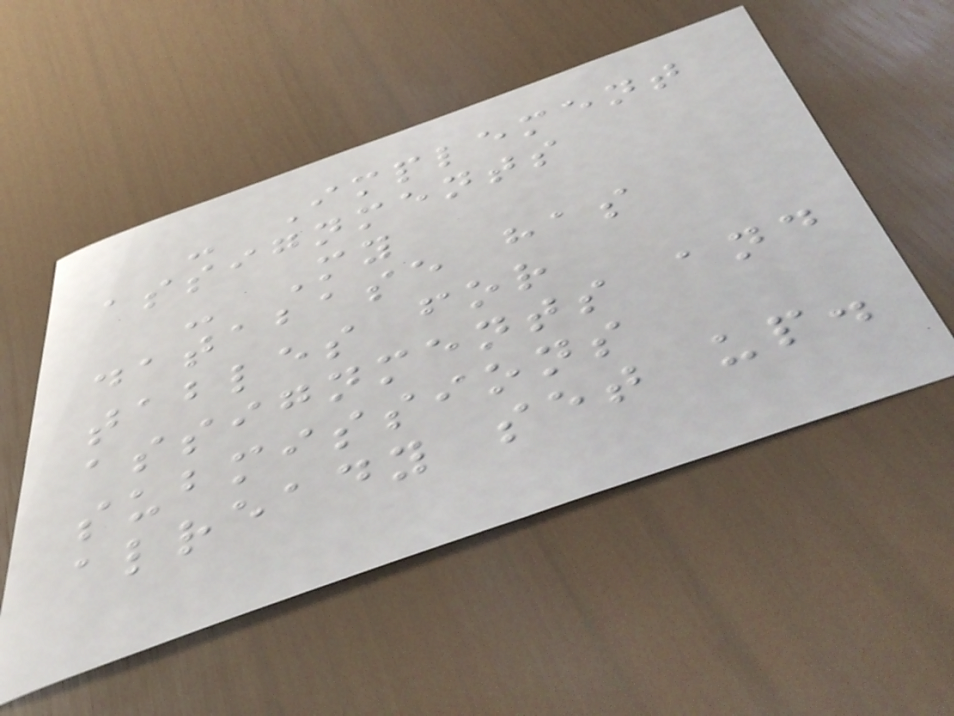- Implement
assignments
- My
database has
tables for
assignments and
submissions
already set up.
